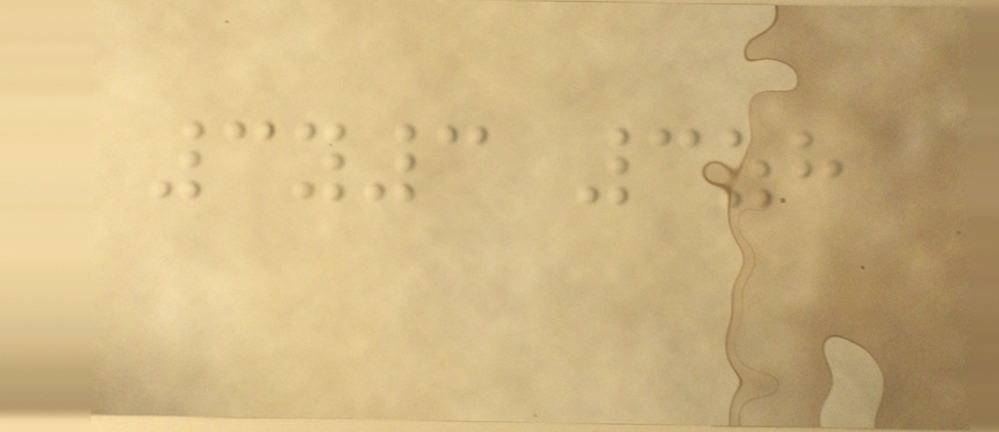3y3 3zh
